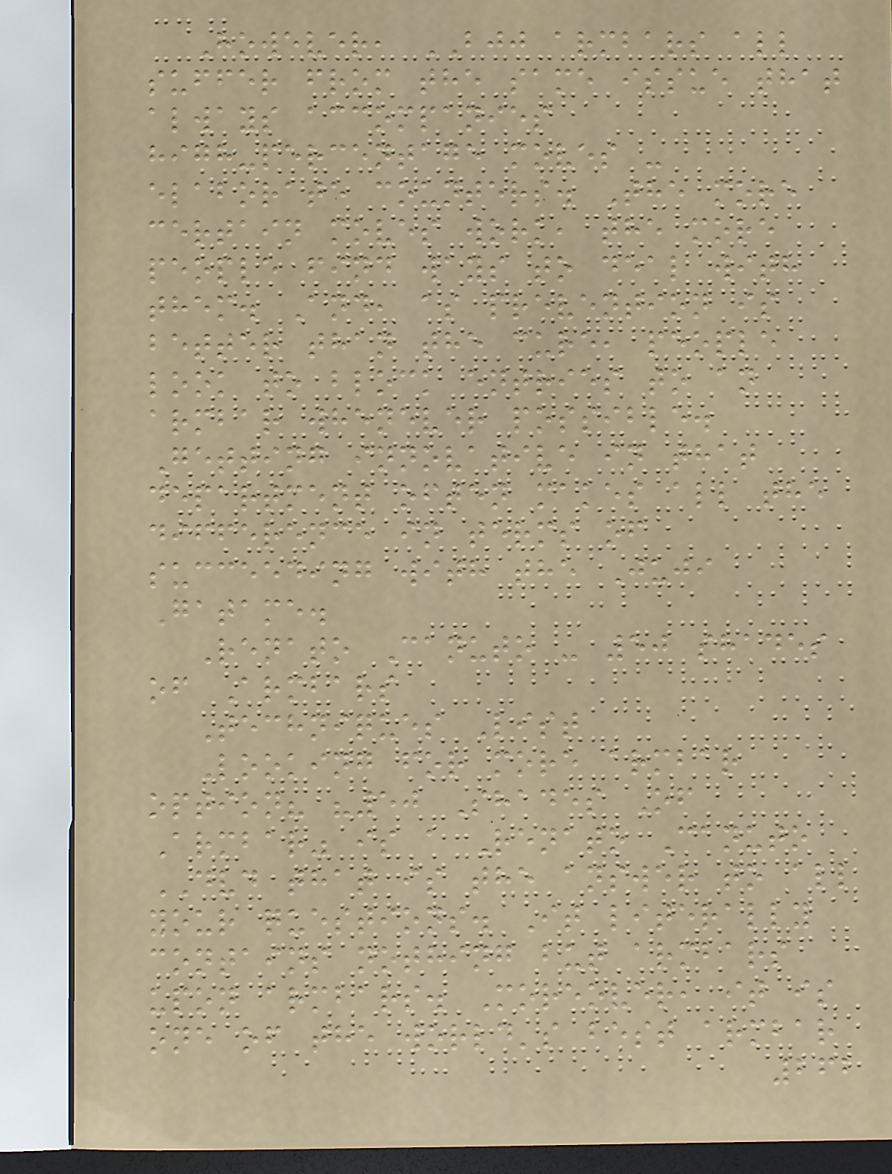However, BJJ armbars all
suffer from the same issue that
always accompanies
high-percentage moves -
elaborate counters. The more
certain moves work, the more
people find ways to deal with
them. And, as prevention is
better than the cure, people
look to block entries to an
armbar whenever possible.
Getting innovative in that
department often makes all the
difference in terms of
succeeding with the Juji
Gatame.
Renato Canuto - 50 shades
of Armbars
Techniques List
Looking for more armbar
option? "50 Shades Of
Armbar" is a Renato Canuto
DVD that is the answer to all
your questions. It literally
contains nothing but armbars
upon armbars. Moreover, it is
one of the world's best armbar
262
